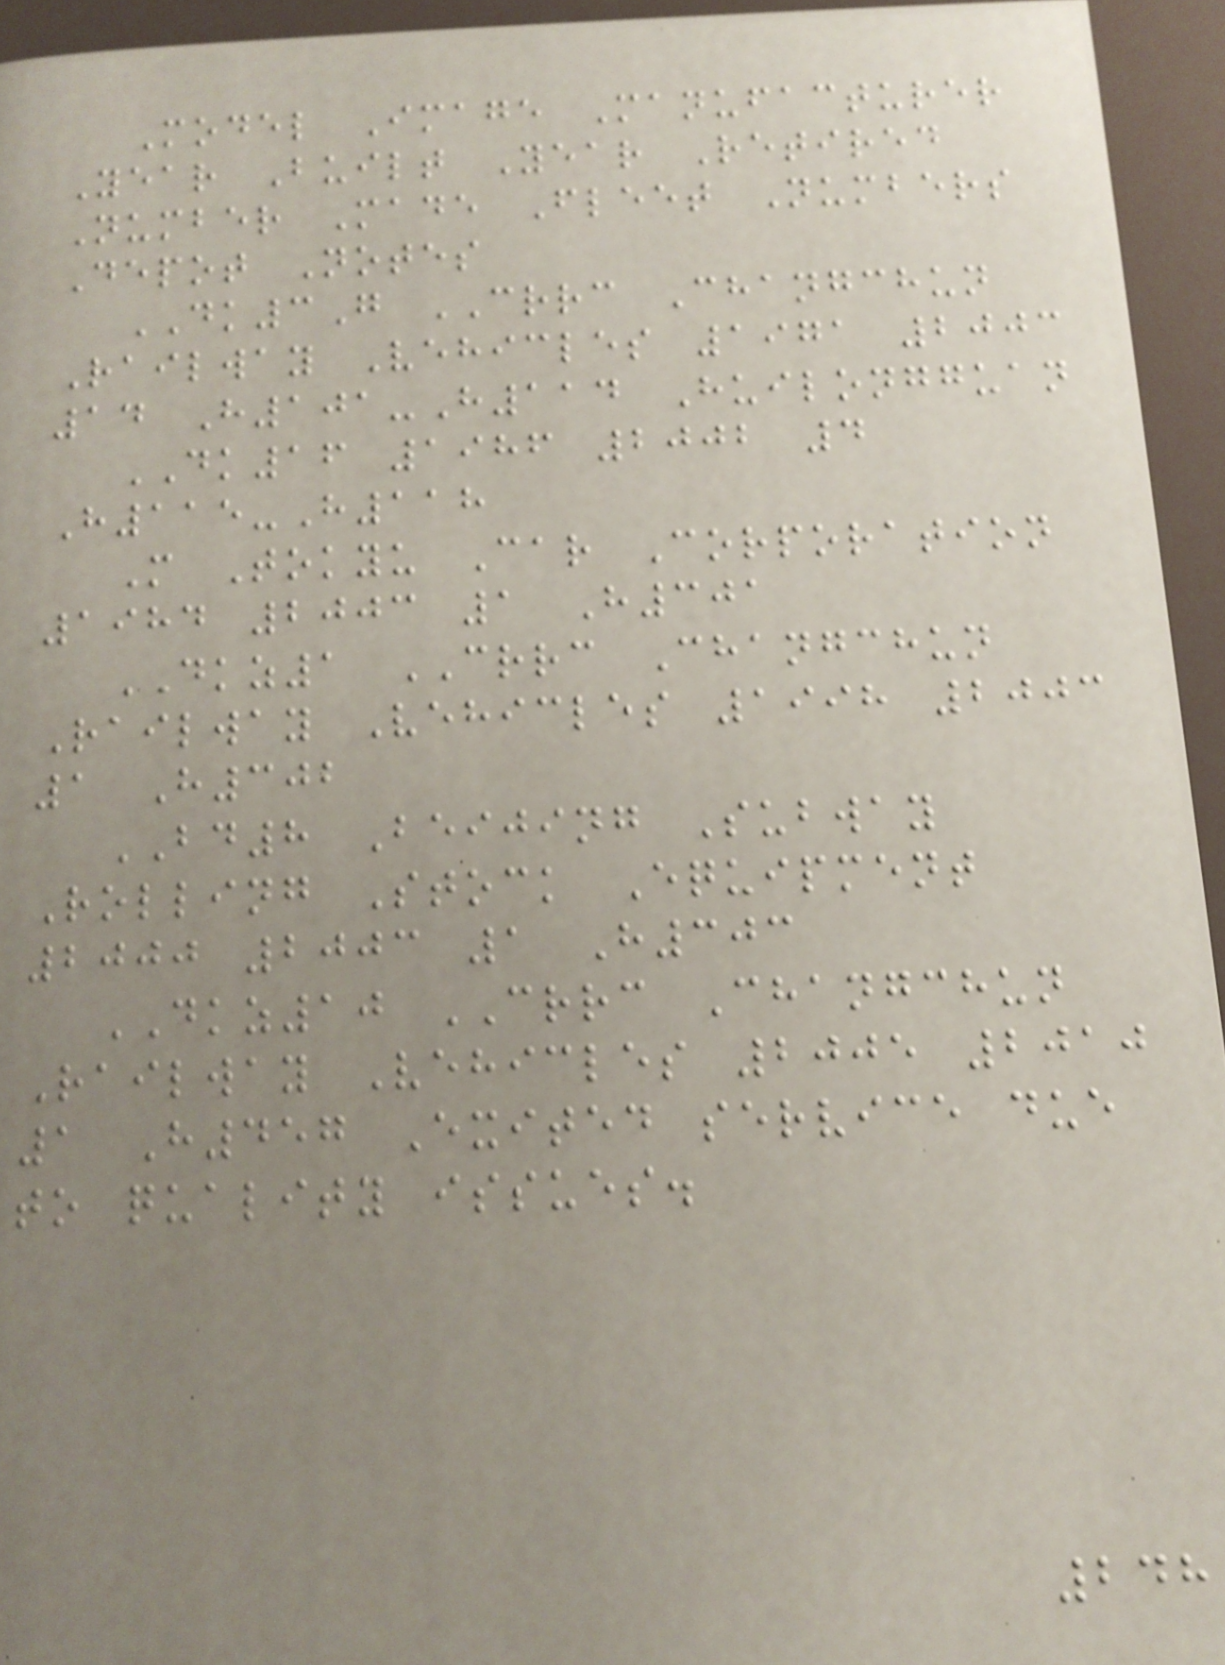Model Image Manufacturer
Year Built Year Retired
Number Made Fleet Numbers
Depot Notes
DK3G CRRC Changchun
Railway Vehicles 1971 2003
14 H101-H114 Huilongguan
DK16 1986 2002 4
H115-H118
M Tokyu Car Corporation
1984 2003 1 H301
DKZ1 CRRC Changchun
Railway Vehicles 1998 2003
1 H302
BD8 Beijing Subway
Rolling Stock Equipment
2000 2003 1 H303
DKZ10 CRRC Changchun
Railway Vehicles 2005 2010
1 H457 Exited service due
to quality issues.
248
